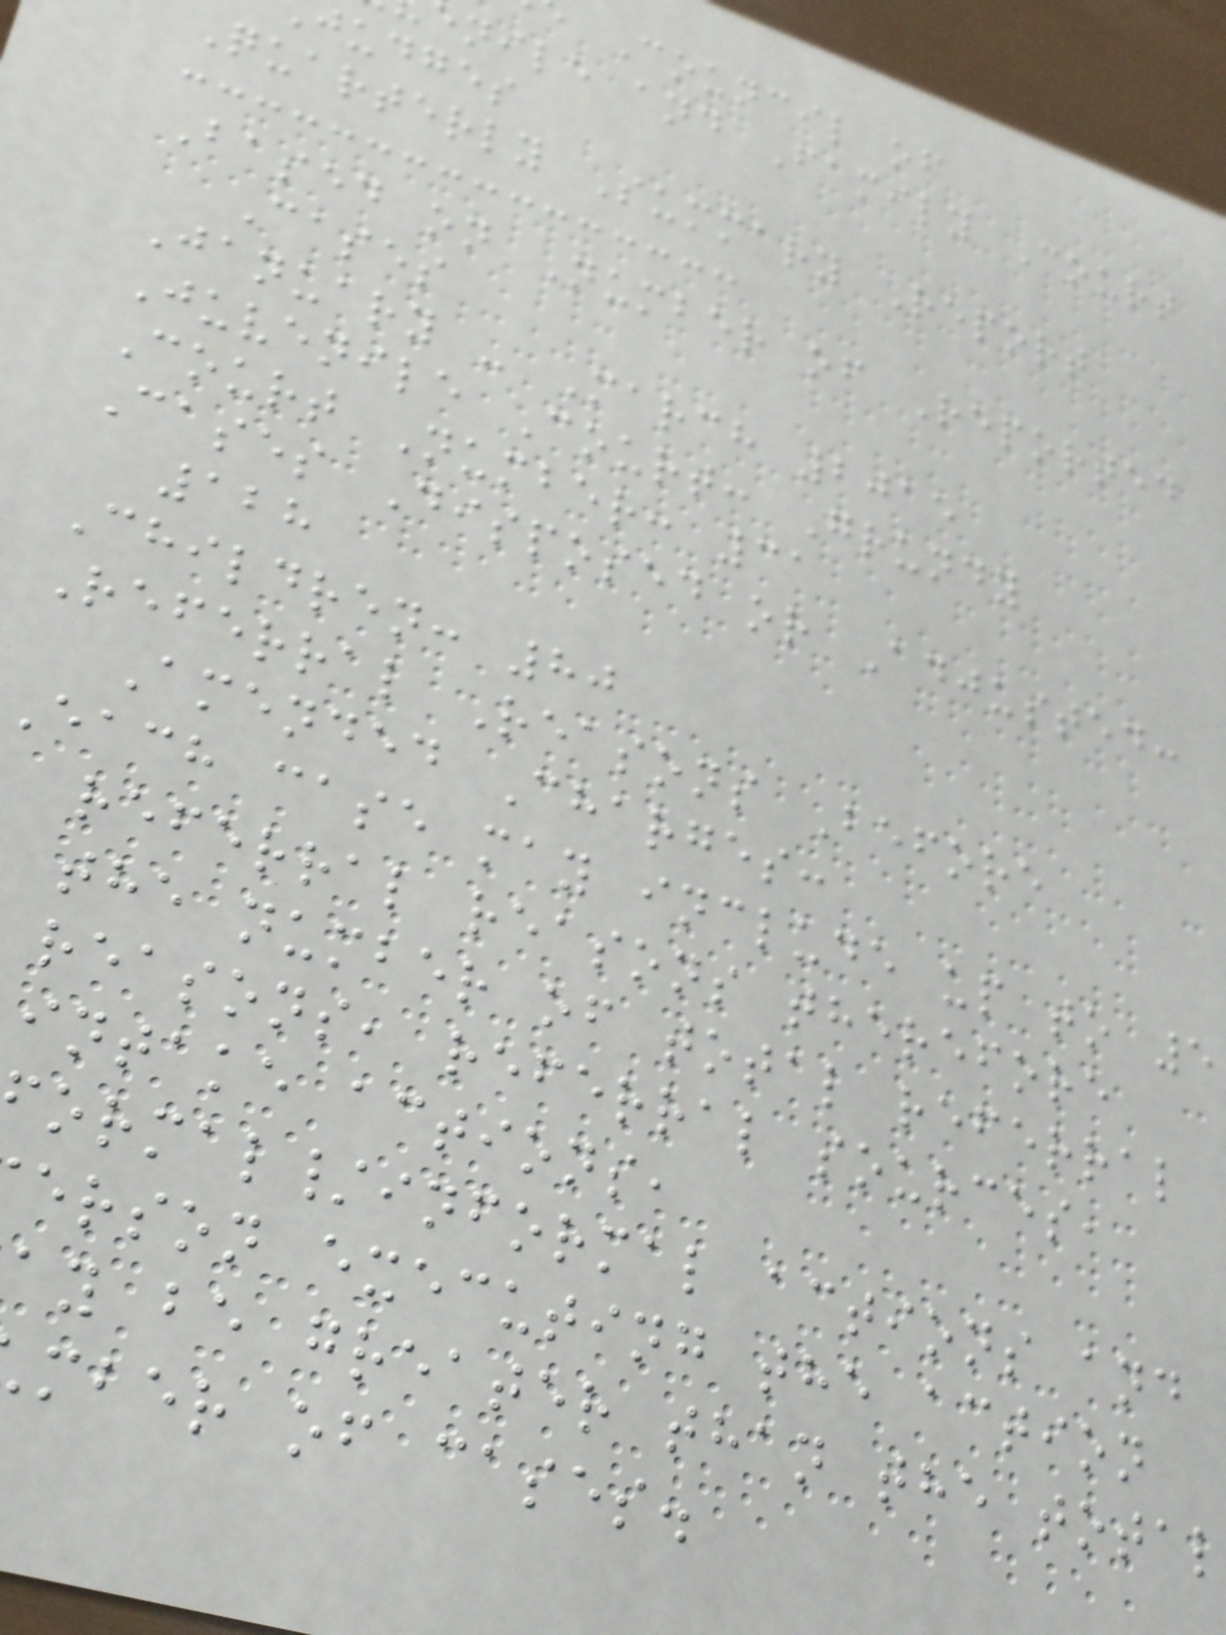Council of
nile and Family Court
judges
Quarterly Summary Report
Based on Number of Reported
Cases
January - March 2015
Juvenile Court: Grundy
Court Number: 31
Cases Disposed or Adjusted:
128
Children: 80
Referral Reasons Before
Amended Charges:
Each case may include up to 5
referral reasons therefore
the number of total referral
reasons, referral sources,
intake actions,
ormal/informal actions and
erson executing the action
ay be greater than the total
mber of cases.
